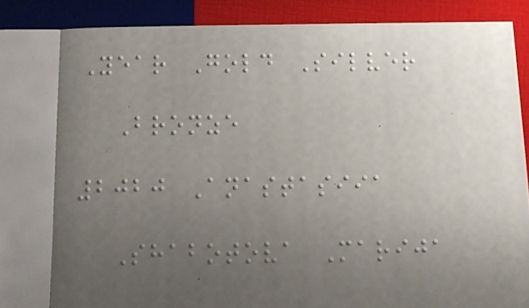Year Gold Silver
Bronze
2020 Anastasiia
Shabotova Marija
